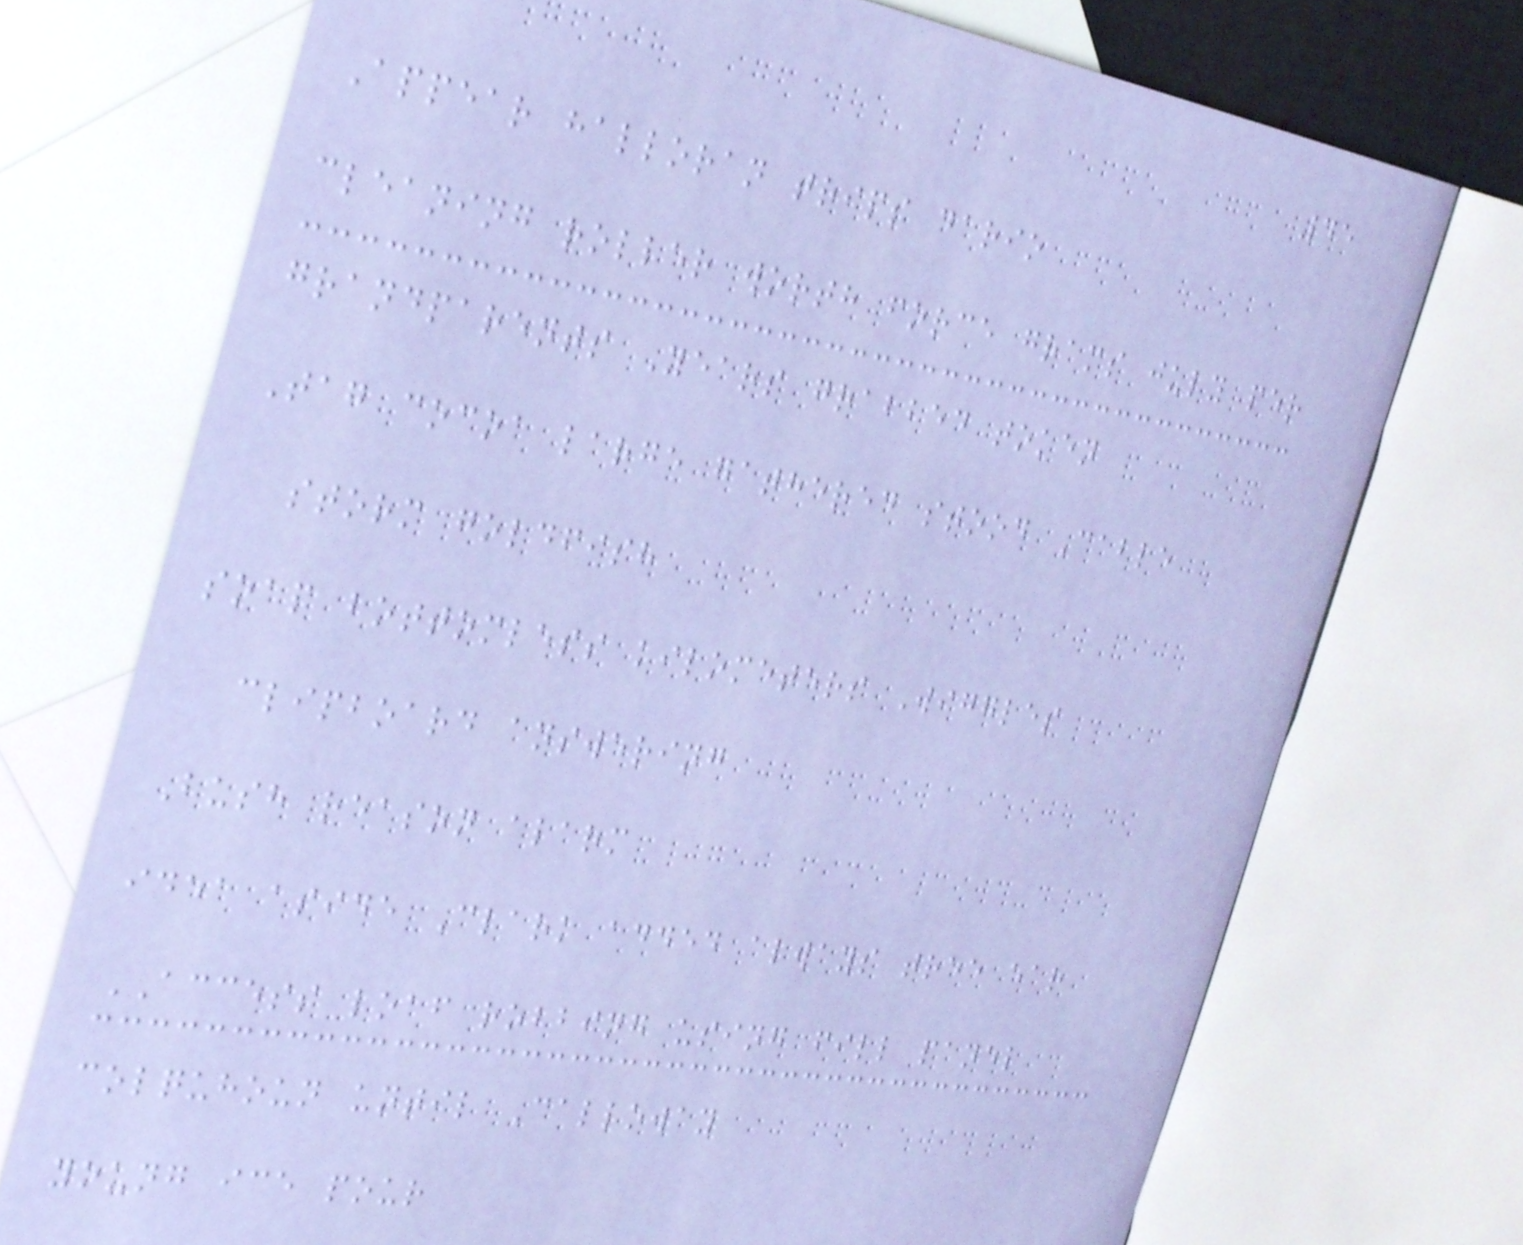45
Appear halloran trips dario
cleaning roller worth force grams july per
grandparents Years grabbed token
Tag cocoa large gathered stood Cable
storm goldfish
soap bottomless kilometers Wiggles
clipboard answering
Bush reason alarm
idea aside Clark added always tree ear
ACCESS loaf robbing using fill panel
colquhoun until Calloway
young ice pour
